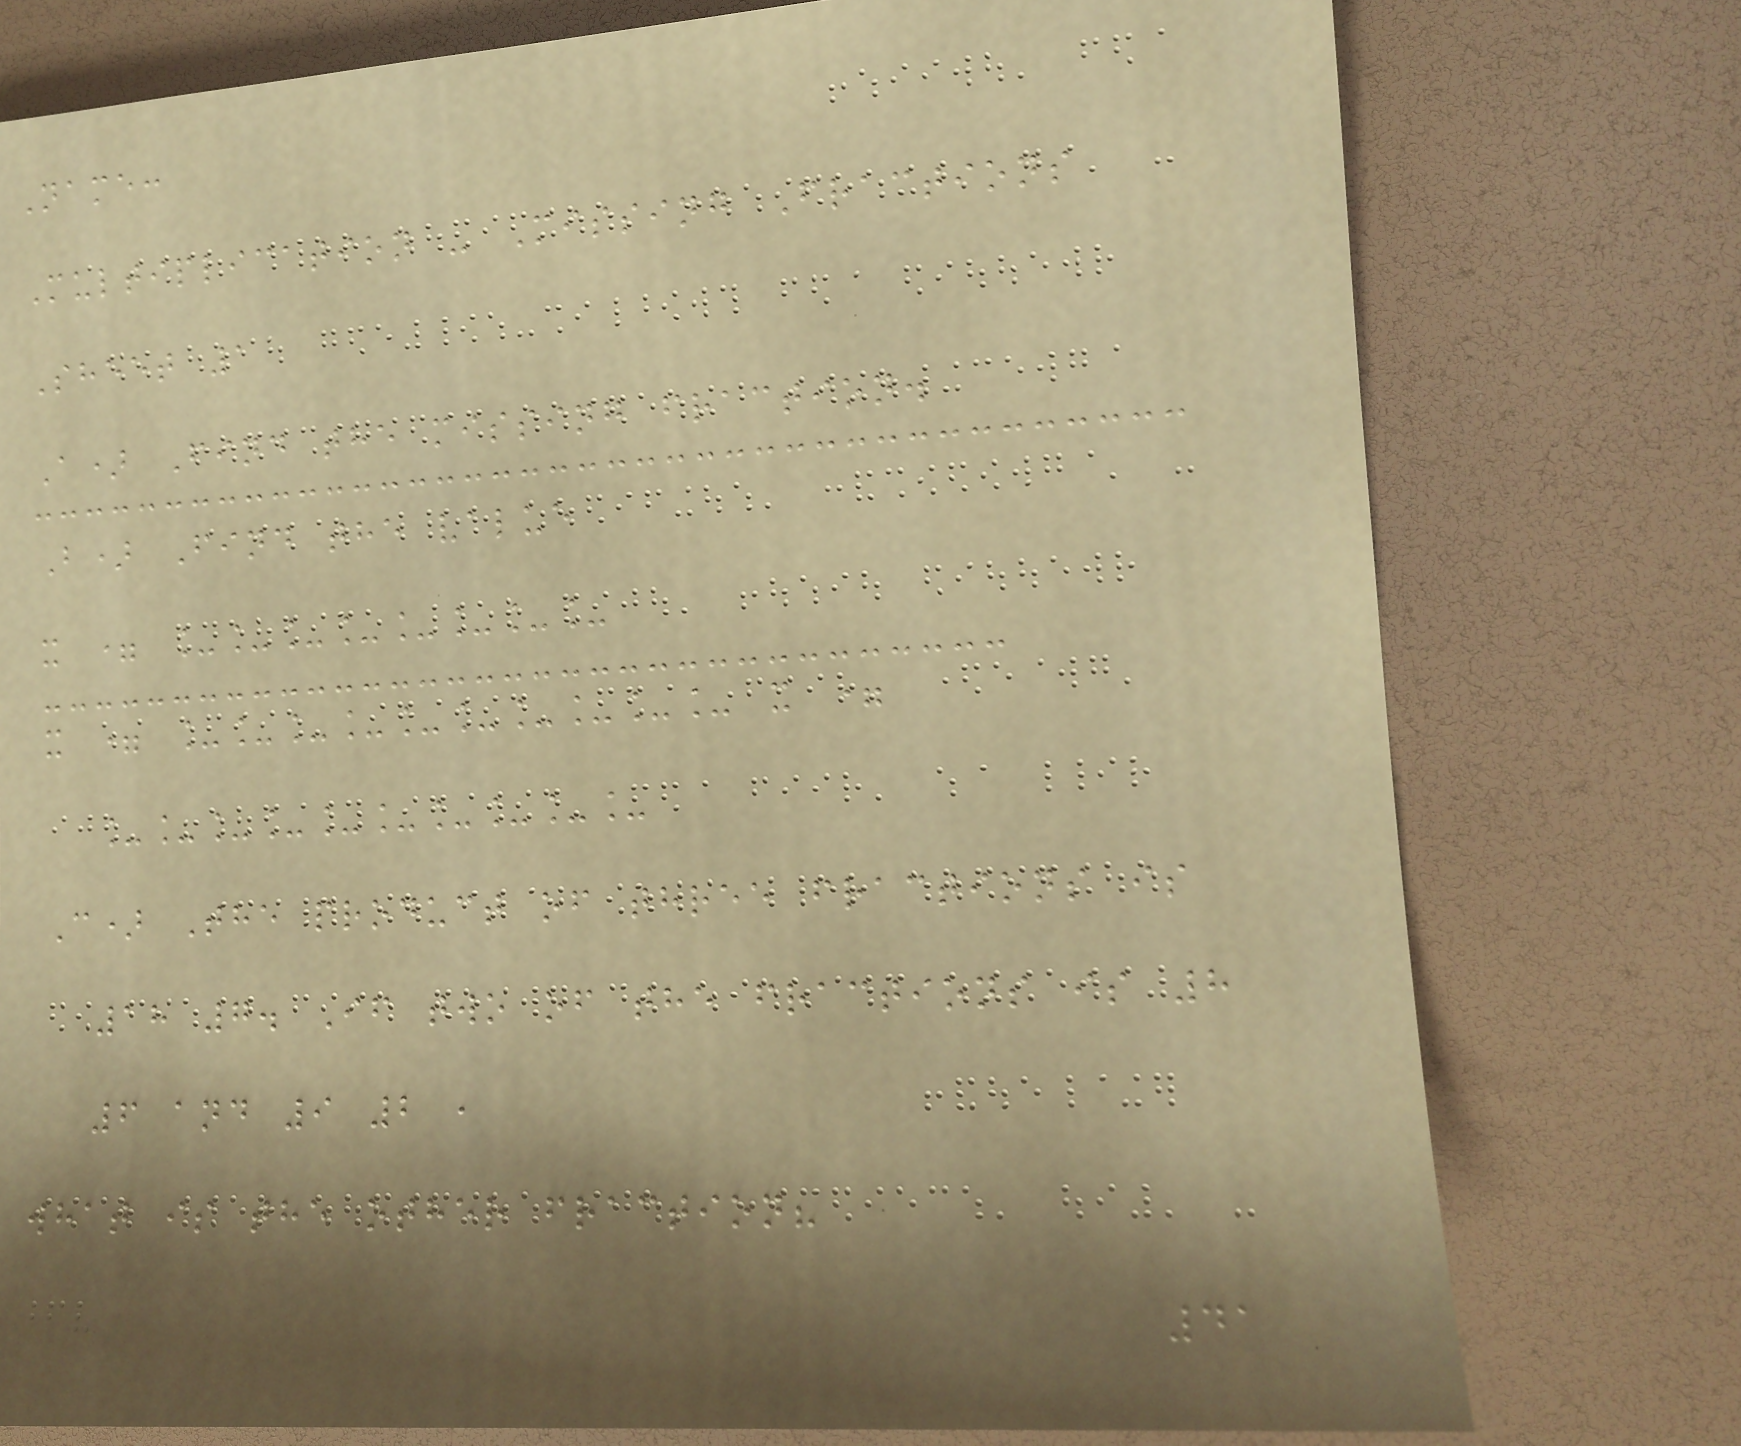Name:
Multiplication - Missing Fractions
Sheet 1
A) Find the missing fraction.
B) Find the value
x = ________
x = __________ x =
__________
C) The product of three fractions is
18 7. If two of the fractions is 8
6 and 9 2 ,
what is the other fraction?
41
